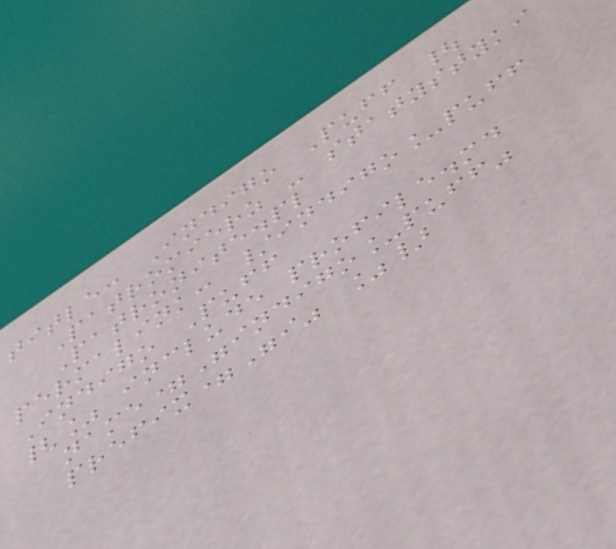title: Indigo Puff |
Patromierz - statystyki
Patronite.pl
permalink: /indigo_puff
Indigo Puff
{% include profile.md
name="indigo_puff"
prefix="i" %}
